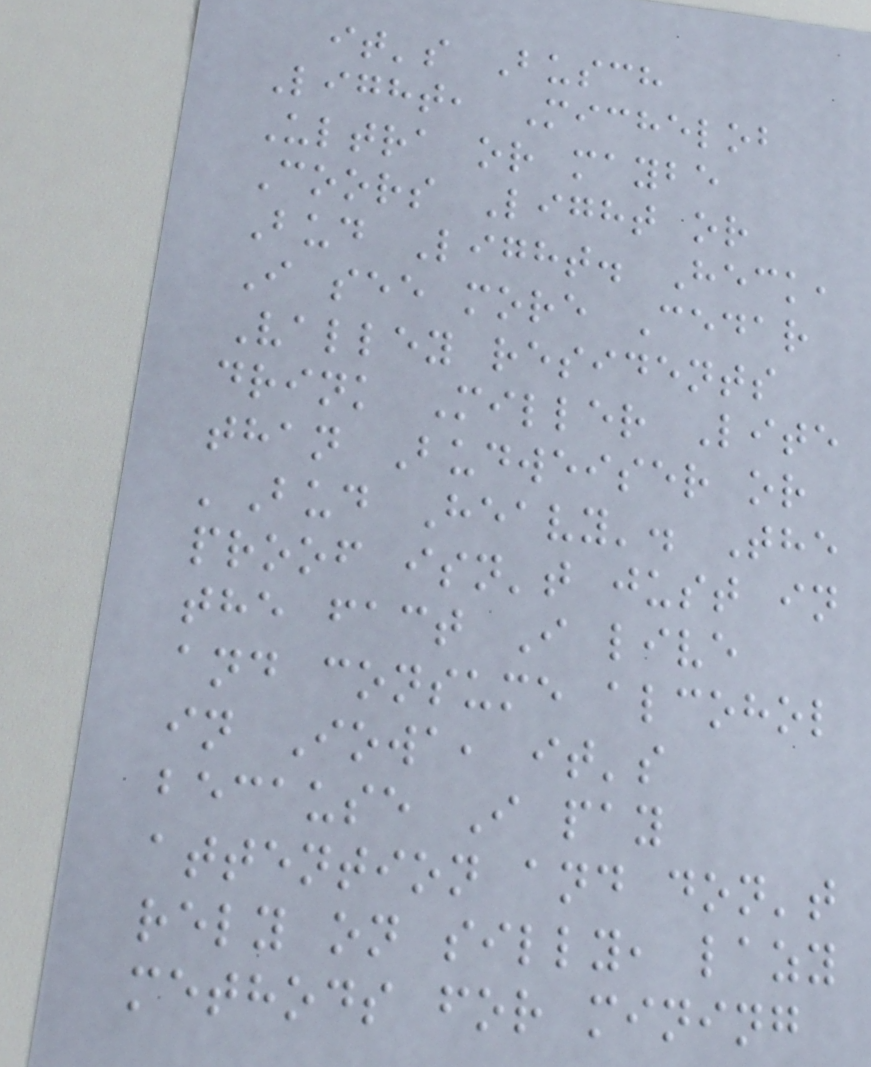it's Busch
Light, Michelob
Ultra or maybe
Coors Light or
Bud Light. Heck,
I see more Cedar
Valley residents
drink Miller Lite
than Budweiser or
'Bud Heavy'. The
proof isn't just in
the fact I live
and consume alcohol
in Iowa, it's
because I pay
attention and don't
rely on silly, lazy
methods for mining
